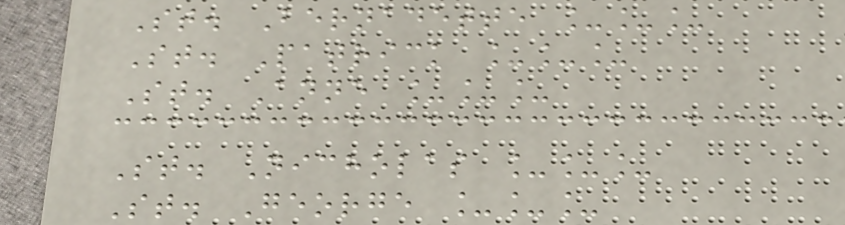St. Bernadette ___
St. Patrick ___
St. Anne ___
St. Nicholas ___
St. George ___
